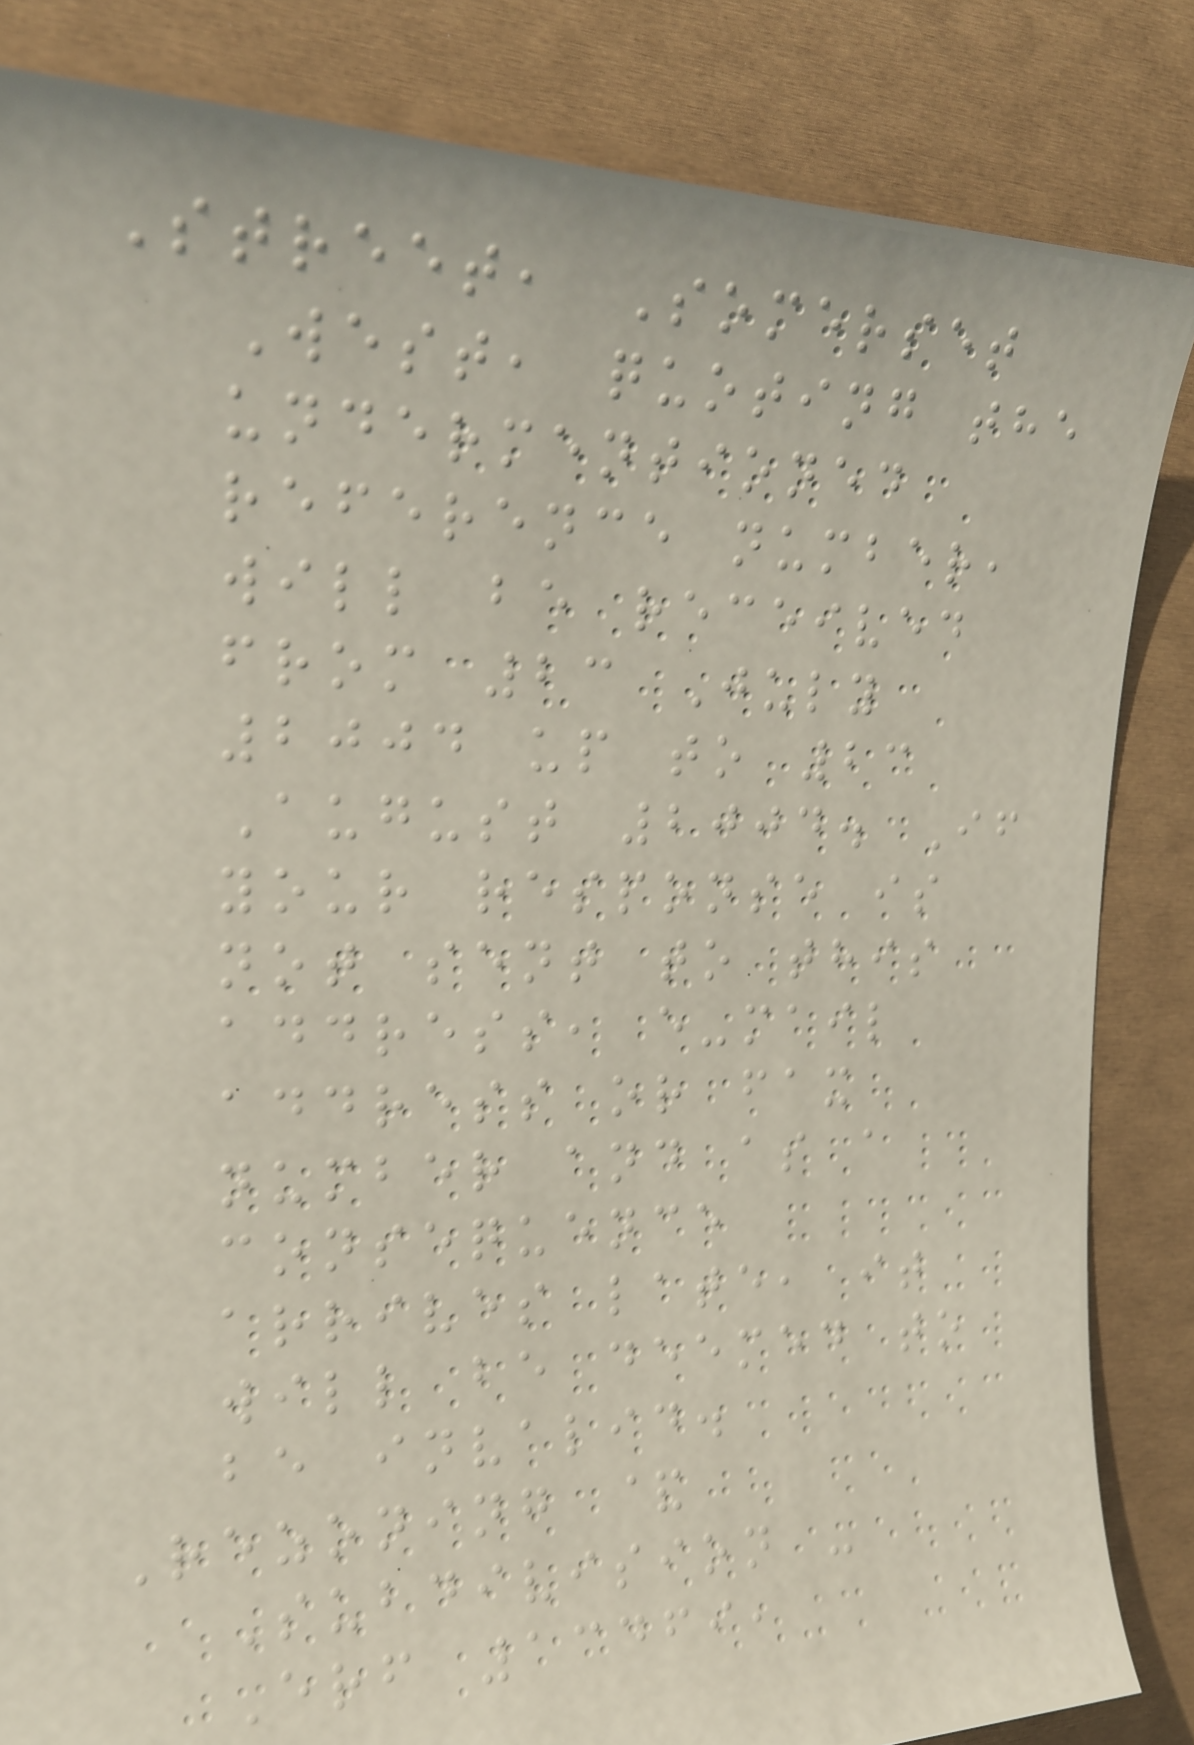Street, Somerset
West, quoting the
undermentioned
reference number,
will be received
from 23 July
2004 up to 23
August 2004. If
your response is
not sent to this
address, e-mail
address or fax
number and as a
consequence
arrives late, it
will be deemed to
be invalid.
Rezoning &
Subdivision -
Erf 13469,
